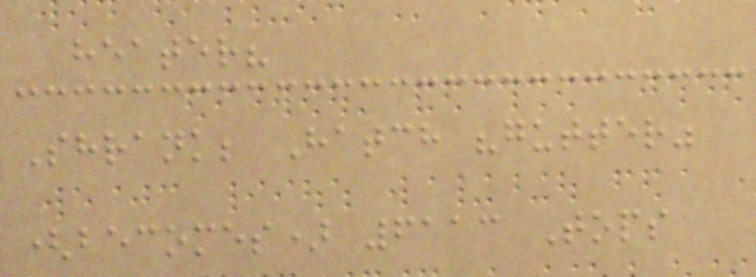heater?
Shrank; Hatch "gutter"
(becomes) 6113 Tops
